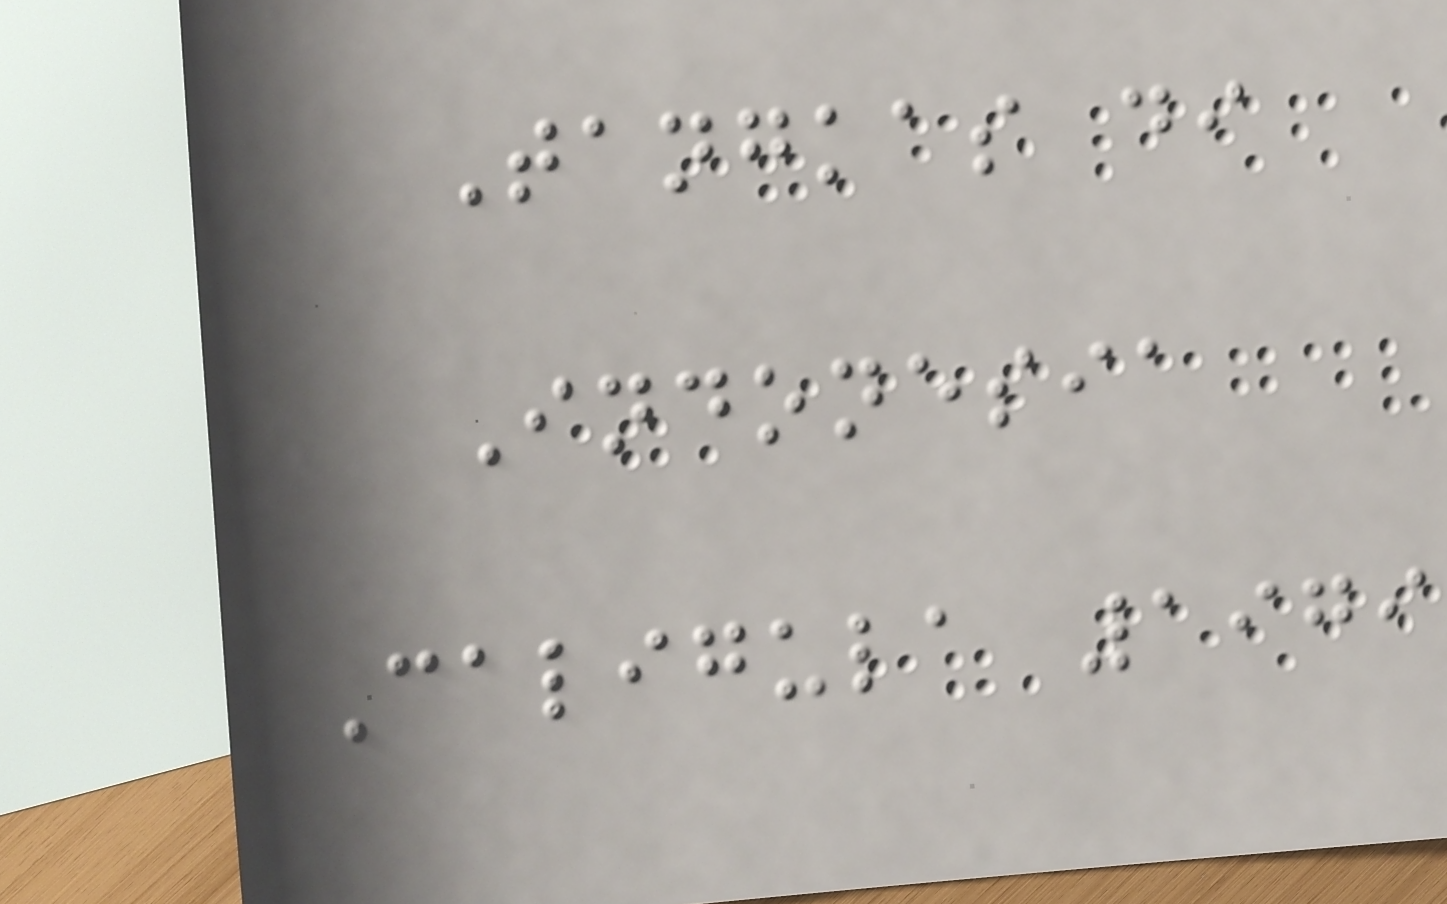Tangkas di
Indonesia
Caligula 1979
